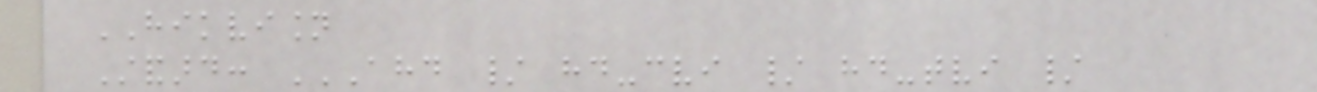HIKVISION
Standard: AHD / HD-CVI / HD-TVI /
